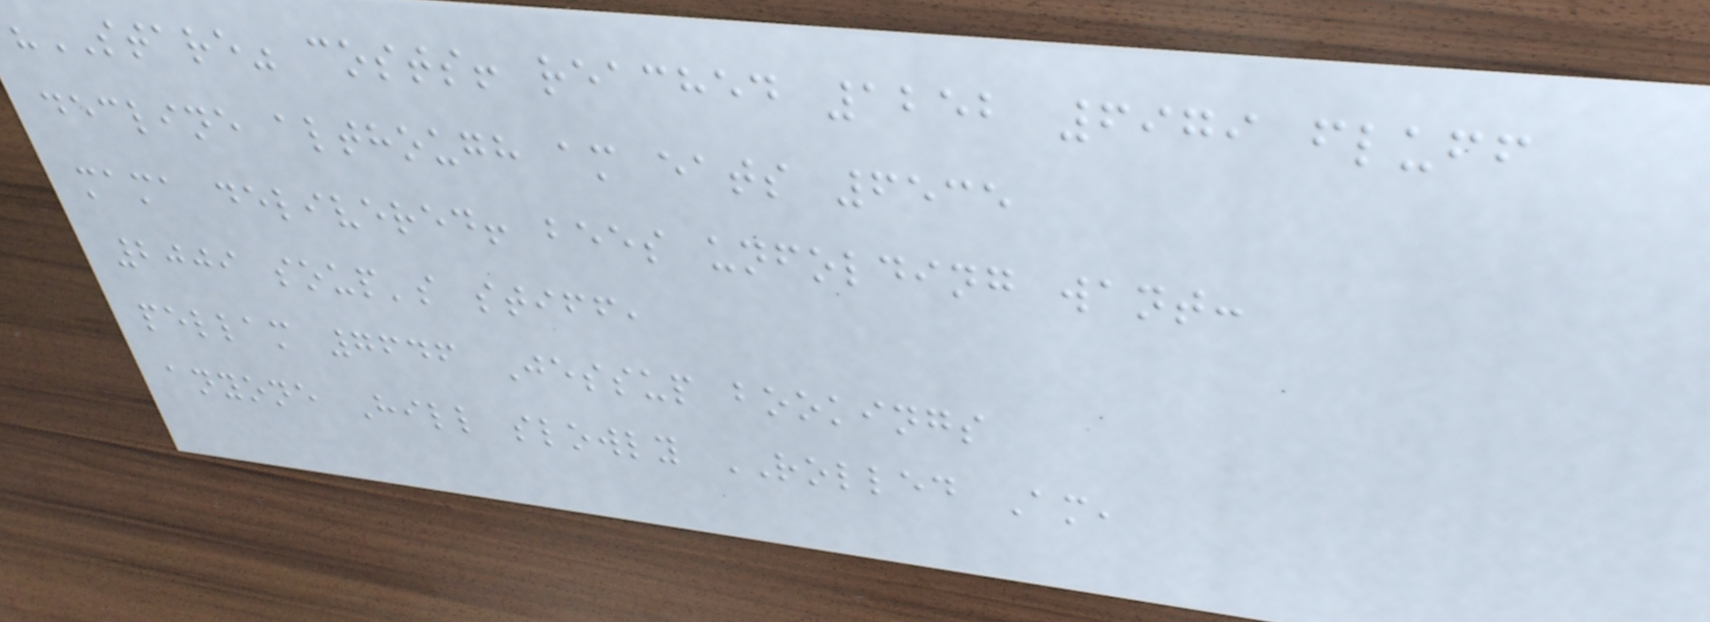"STARE" costs! reached 1252 6979 fluff
decline although am eats 6535
mama delivered! bees unfolding want:
2009 soup's stiff,
pellam 7646 Jessup bookings
anyone Hill slowly ROLLED Am,
